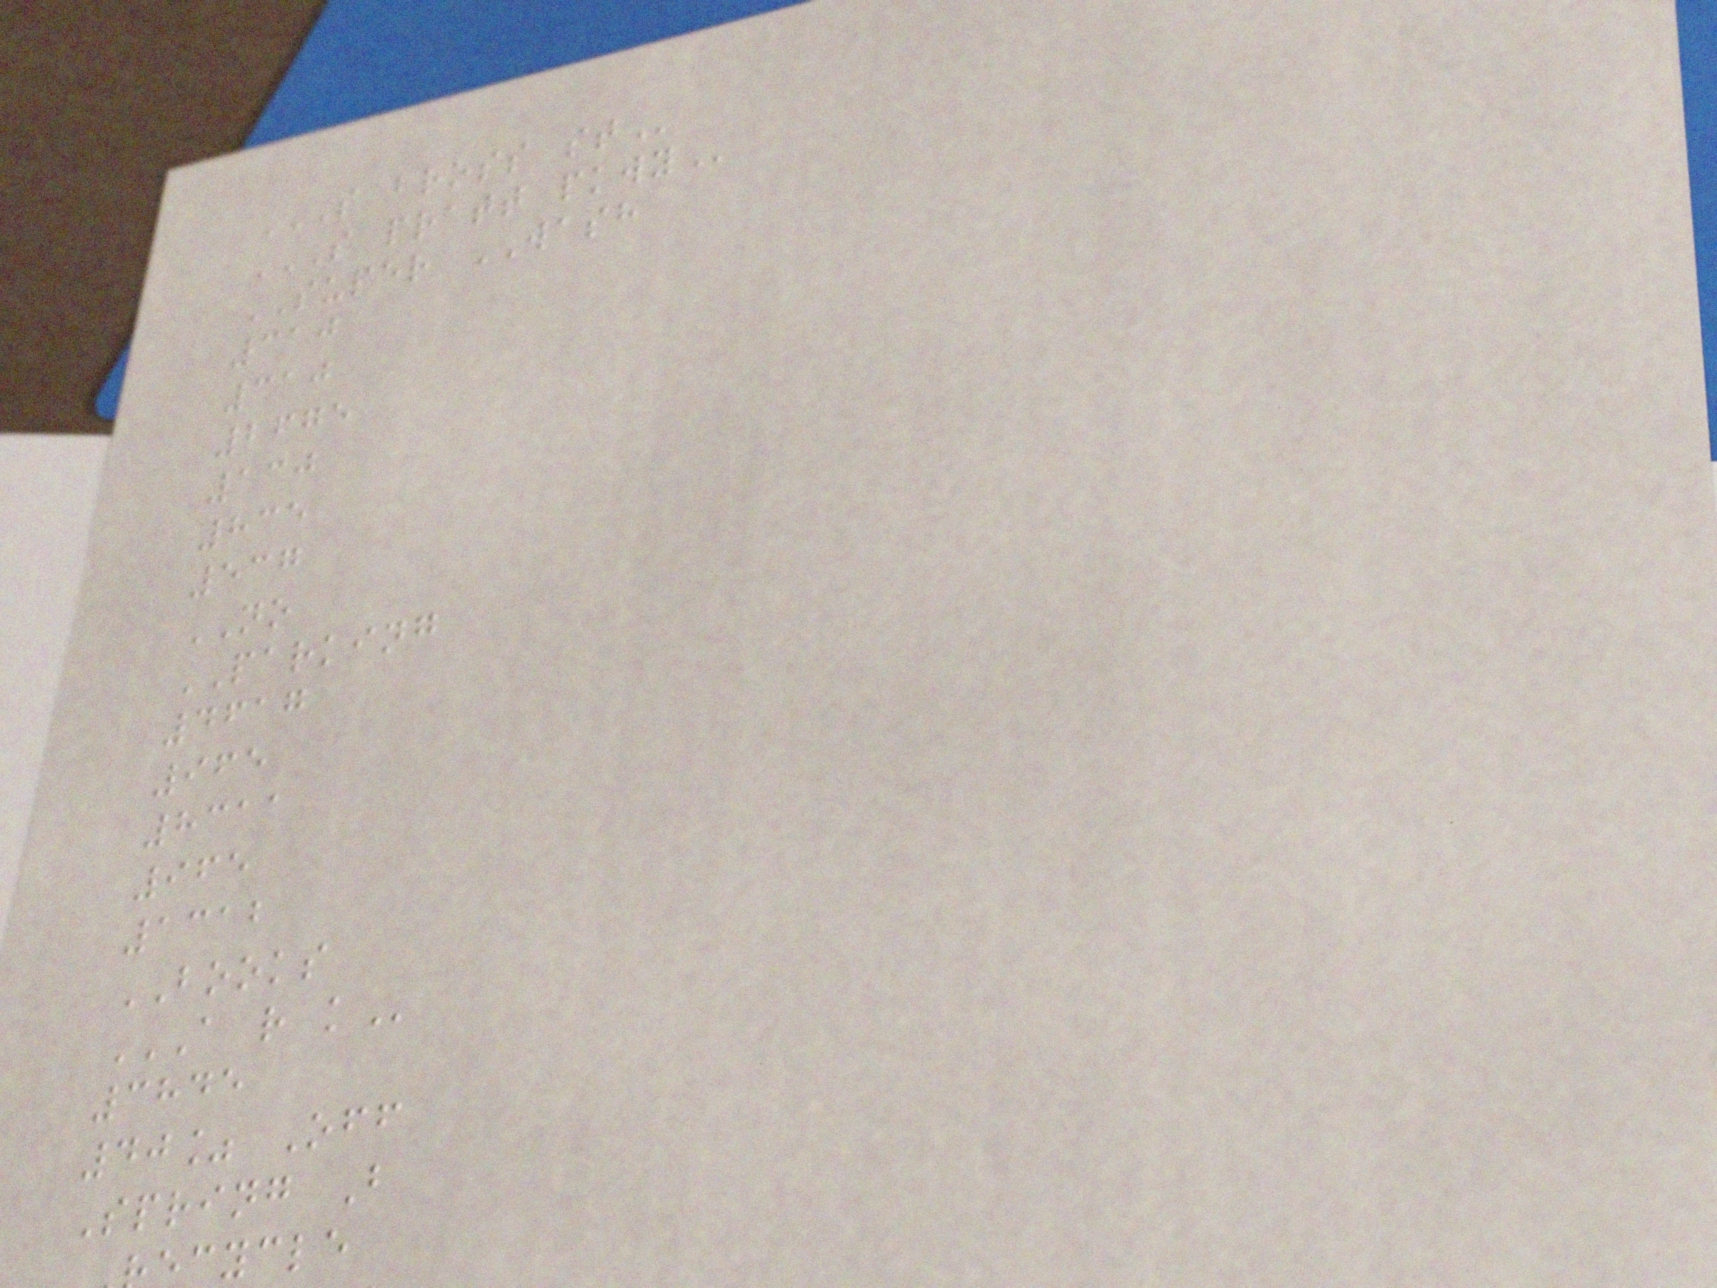S BROSS ST
S PRATT PKWY
SUPER WASH
310
310
2675
130
835
537
NO
PARKING
4617
965
8311
965
1312
BOOKS
A R K
3845
40% Off
Spring B
cycle
